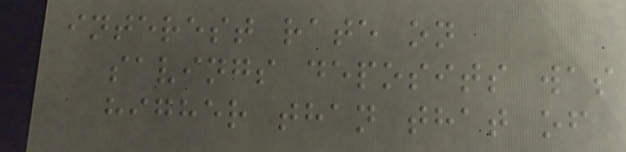interest rate on
savings deposits was
higher than that of
